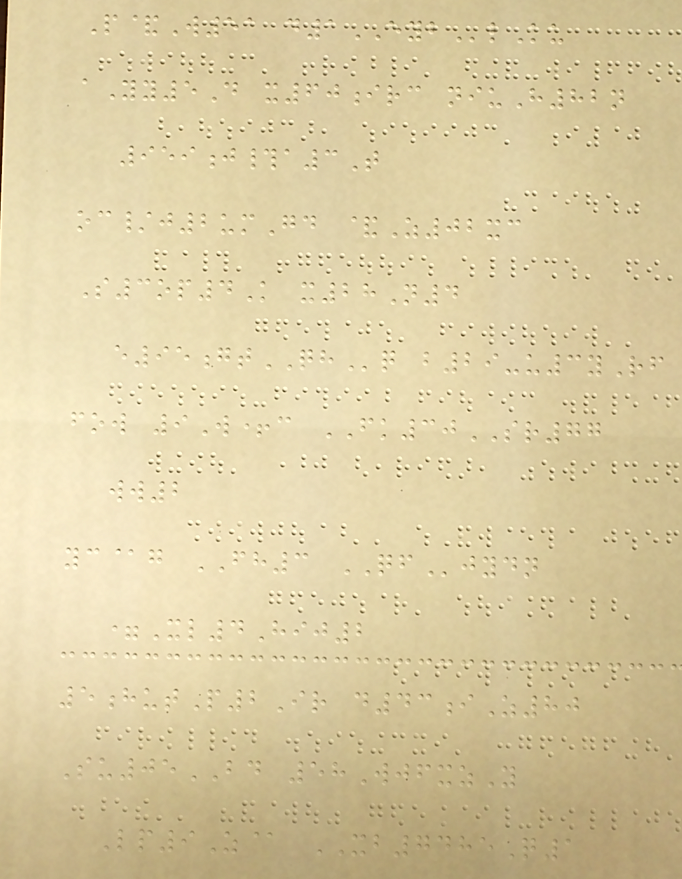P&W51 d1EYBlKu
aYy5D x60irc niuH82n
959j#a3T
oc/j2umGd &Z02xc
S3op4K x28N4
e95gtQHq b29-u3yRf
fow 9W+c FK30SR77
ww2
yc@g FH3 QFjydn
=Xl4Hij2
5hutP2Ir d43iZ80
Su05BD 58WjfxzY
Lp9Z@ XB7485Q1
